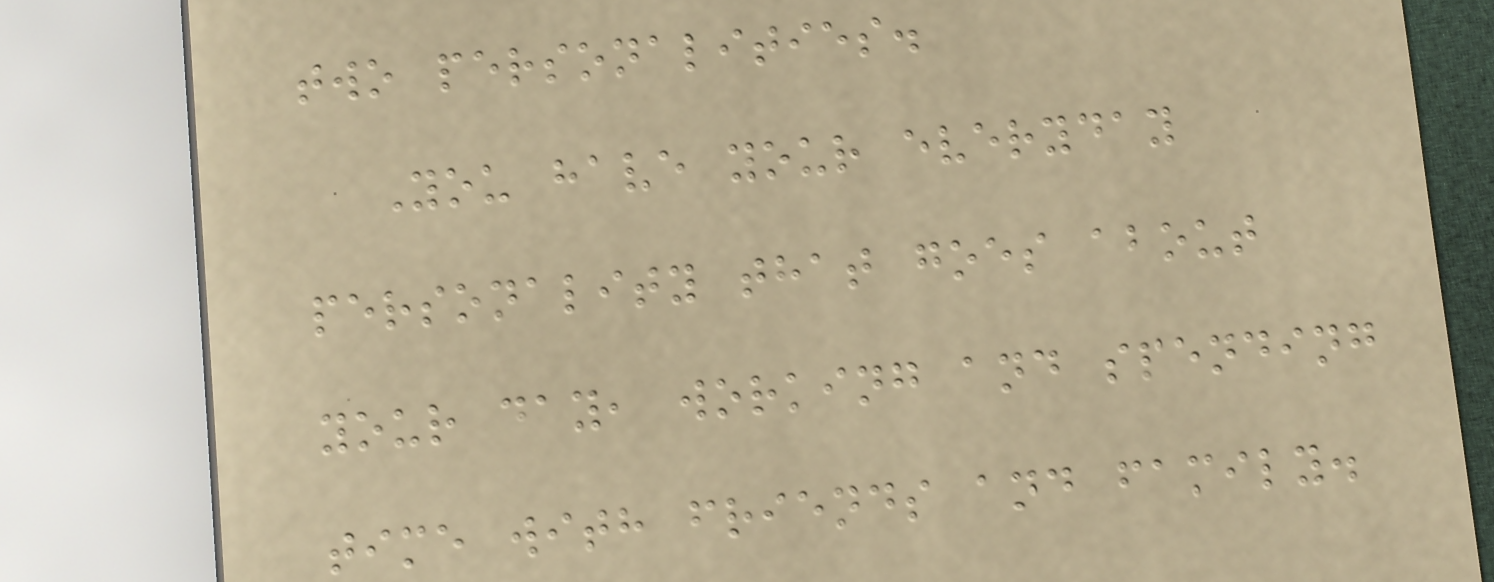two personalities.
You have your everyday
personality that goes about
your day, working and spending
time with friends and family.
